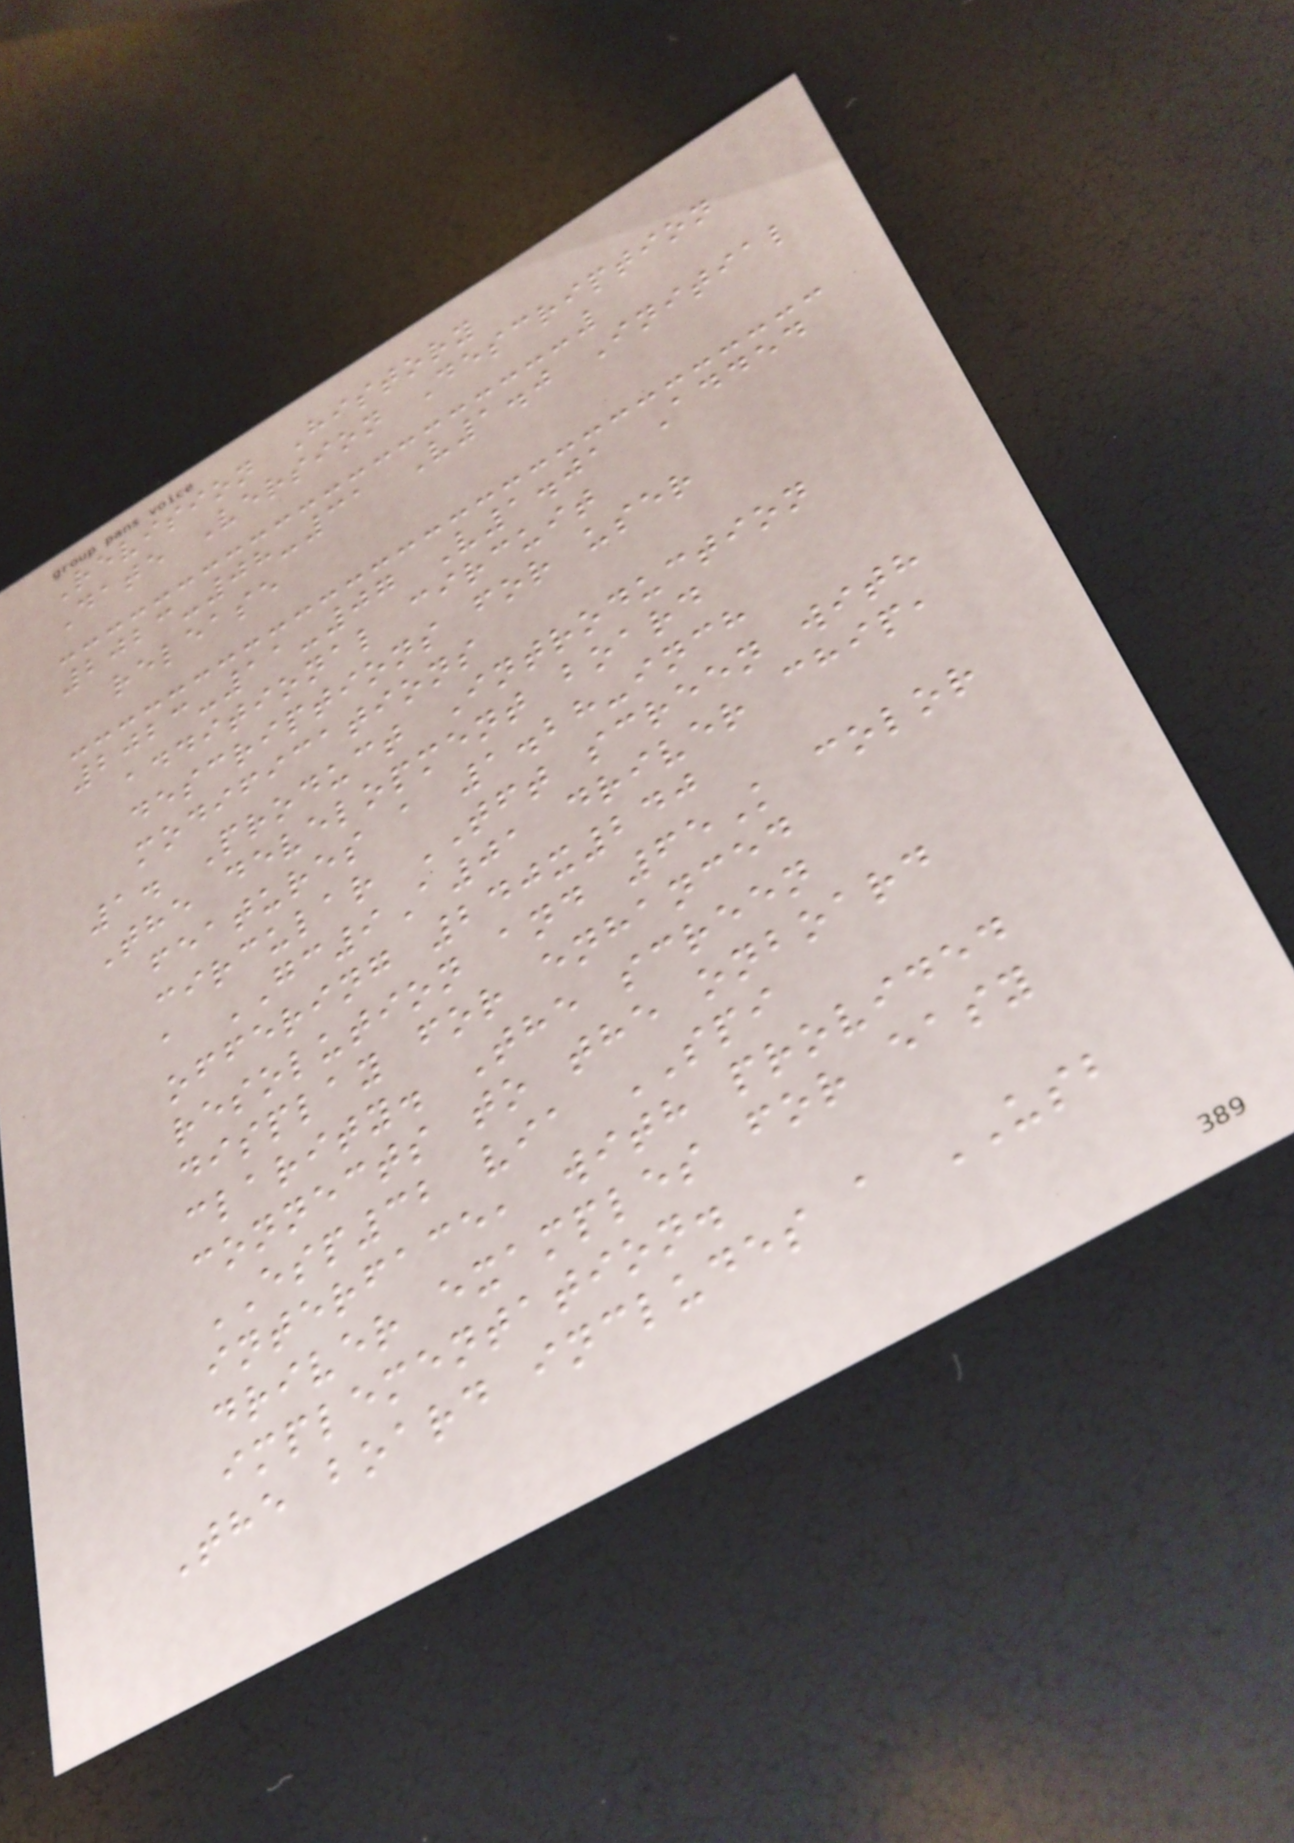Revision History
Date Version Description
2023-08-31 V1.0 Initial
release
2023-11-07 V1.01 Added
additional circuit
descriptions for user
modifications
1. Product Introduction
The development board
features a 1.28-inch
circular TFT screen with
a GC9A01 driver chip,
offering 240x240
resolution and 65K color
display for enhanced
clarity. The screen
connects to the onboard
ESP32 via SPI
interface, with provided
driver examples for easy
implementation.
The board includes a USB
